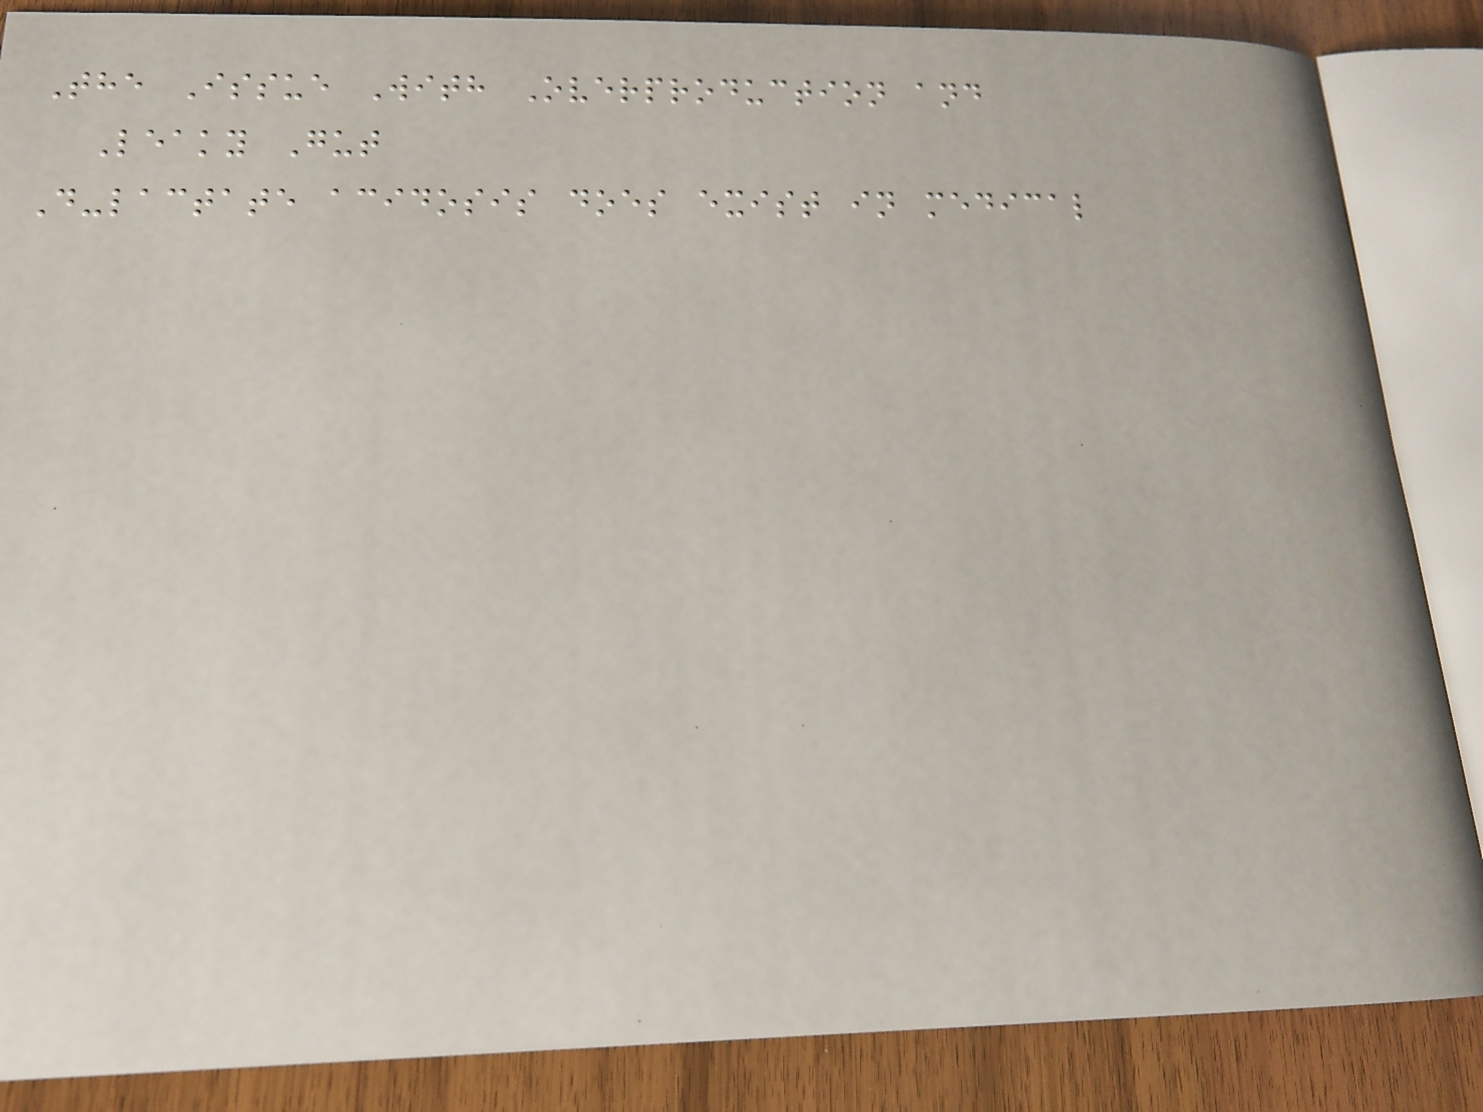The Issue With Overproduction and
Leaky Gut
D-lactate acidosis does exist in medical
